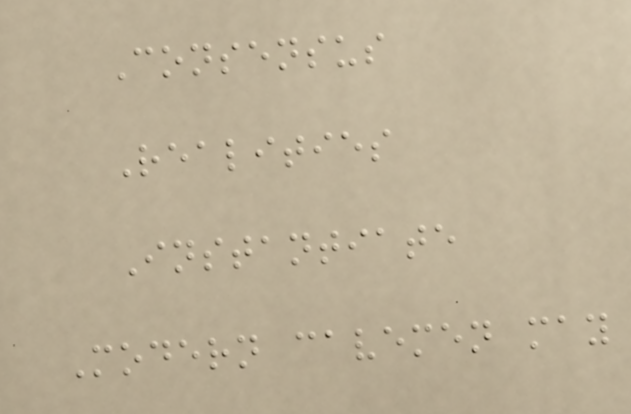Consensus
Realities
Instantiate
Modern cavemen may
